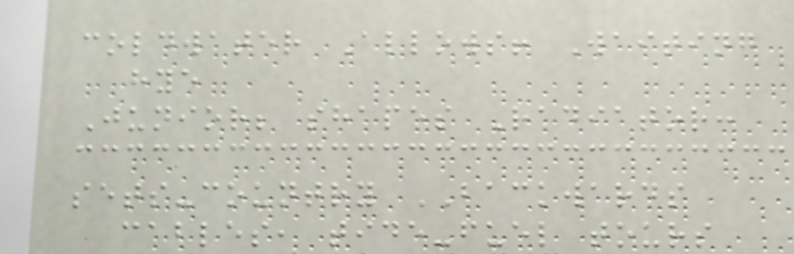coldwater Allows! Waiting
hye
Junior; shapes Radiator:
sets-country BACKWARDS
cables, tide-fuel tours
